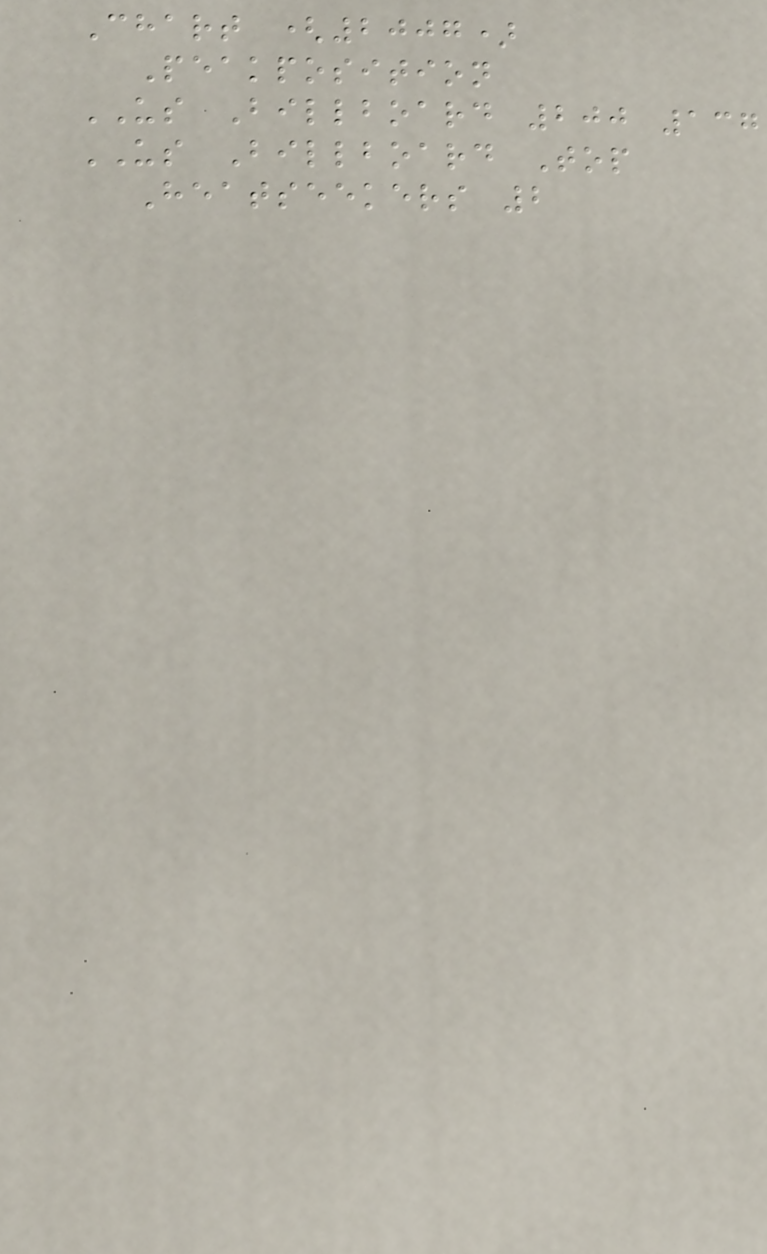Chart (2007)
Peakposition
US Billboard 200 137
US Billboard Top
Heatseekers 2
